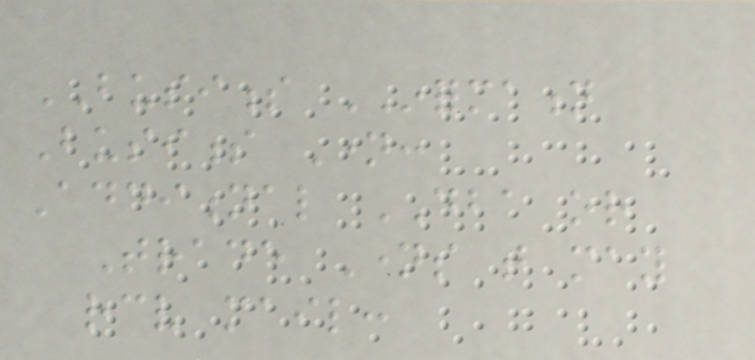BUSINESS INFORMATION
Business Name:
Additional DBA or
Trade Names that may
receive mail:
